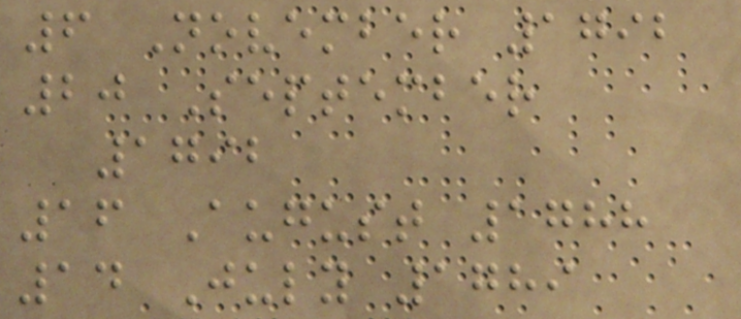6 November 1792
20 September
1792
16 August 1788
14 July 1789
